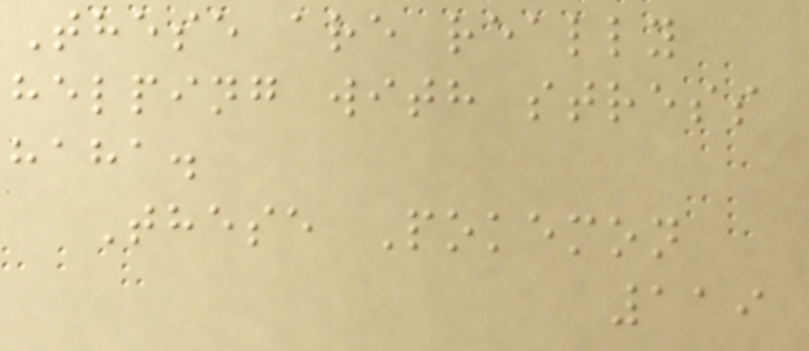These are really
helping with stress
haha.
These Pokemon
119
